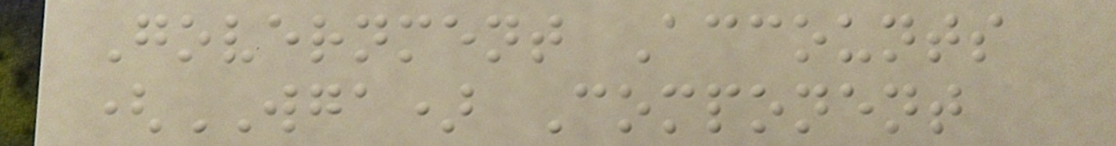Government Accounts
(WGA) Component
